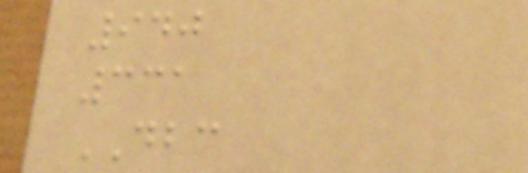940
331
DBC
